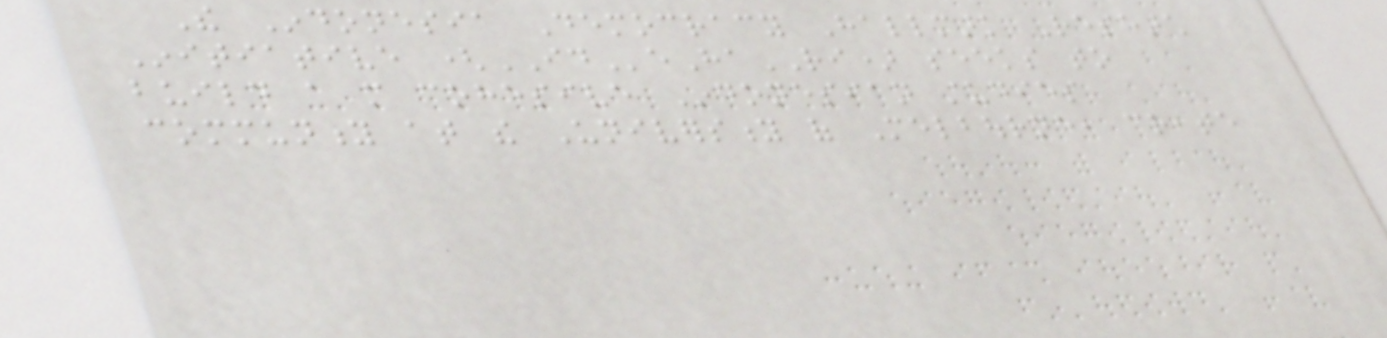The Indonesia Democracy Hallmark Research
Initiative (IDeHaRI) seeks to
build a more cohesive Indonesian studies
community at the University of Melbourne, create
